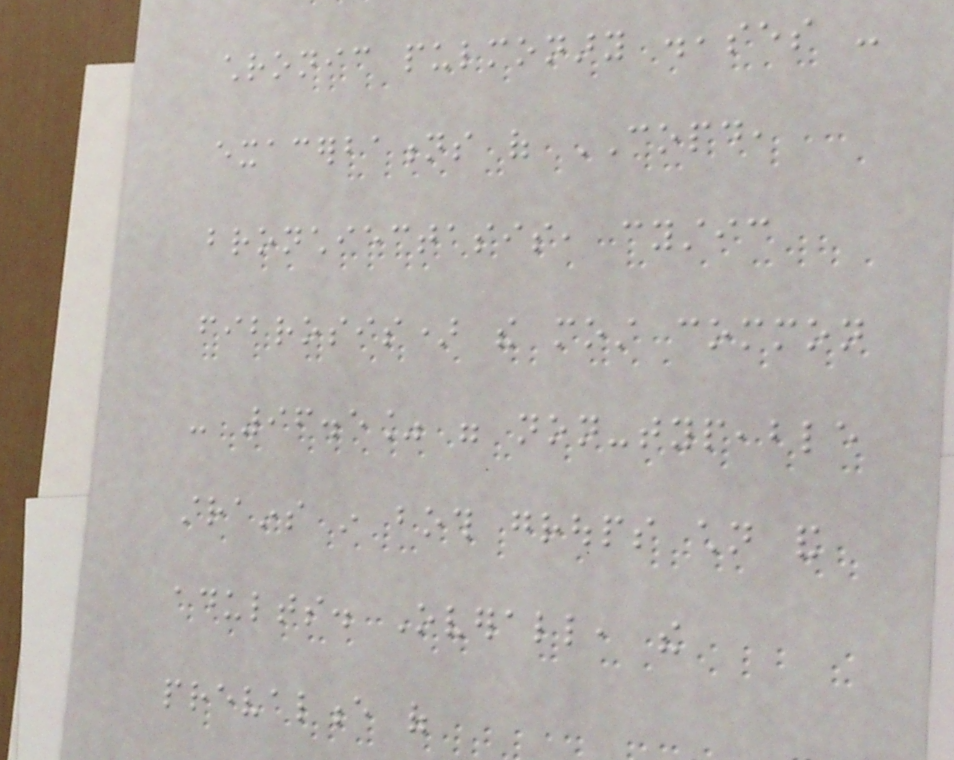chronic pulmonary diseases -
exacerbations of COPD,
bronchiectasis, cystic
fibrosis) the most common
- 96.5% were non-typeable
strains in both groups children and
adults. Overall, the
prevalence of
